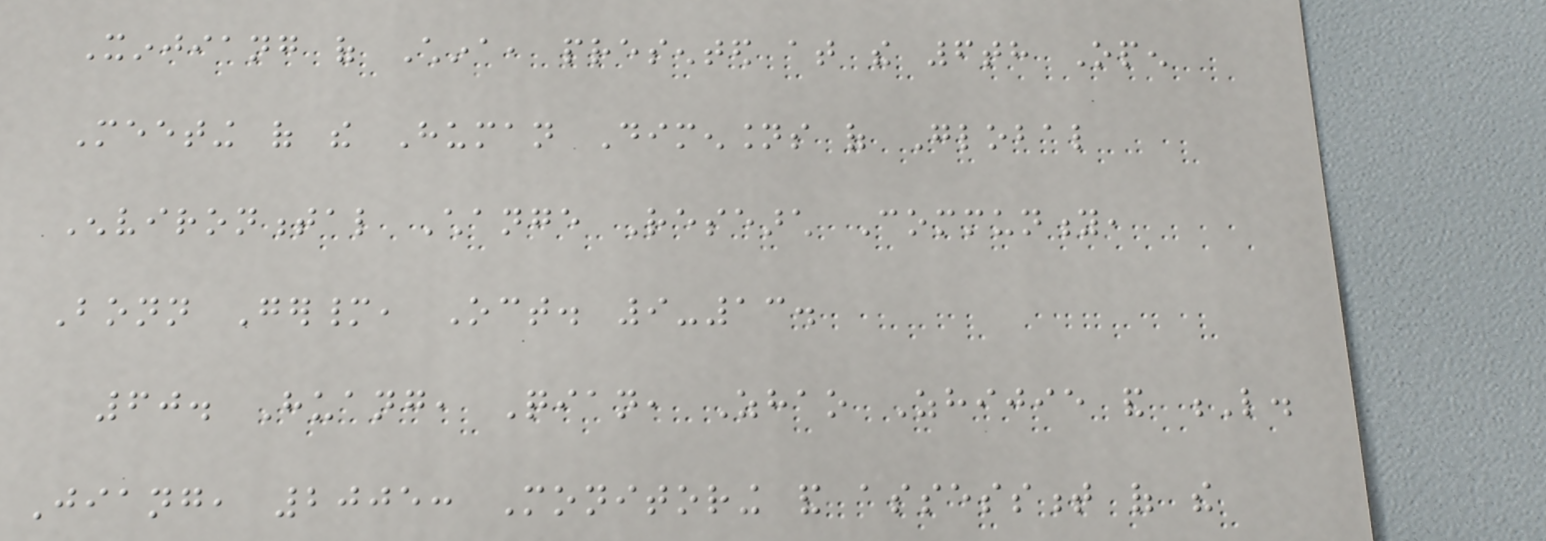Xinjiang of China, presented at the 6th Open
Meeting of the Human Dimensions of Global
Environmental Change Research Community,
Bonn Germany, Oct. 9-13.
60. Huang, Qian, Zhao Zhijie and L.
Jiang, 2005: Monitoring and assessment of the
